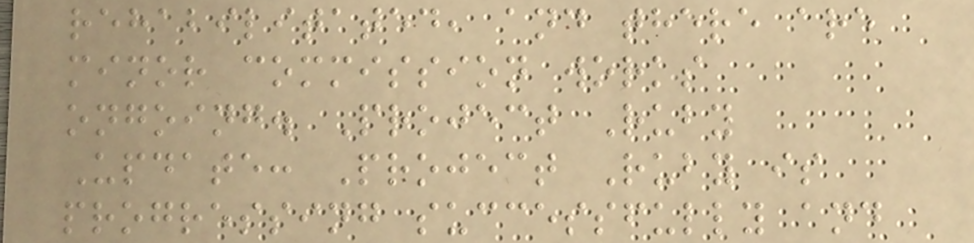rehabilitated, and there are
minor commission works
ongoing. Project Ruby
Update: Project Ruby is
progressing successfully and
